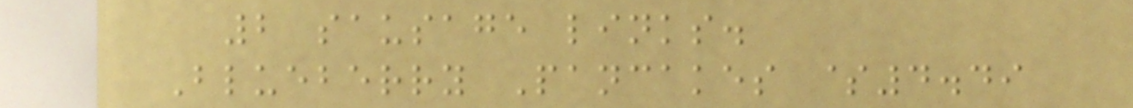2 sausage links.
Blueberry Pancakes $4.49
